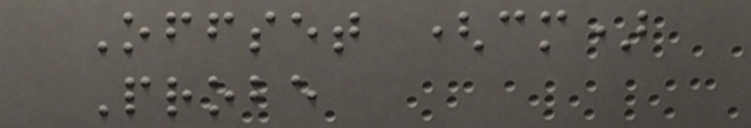Offset (cm)
Probe
